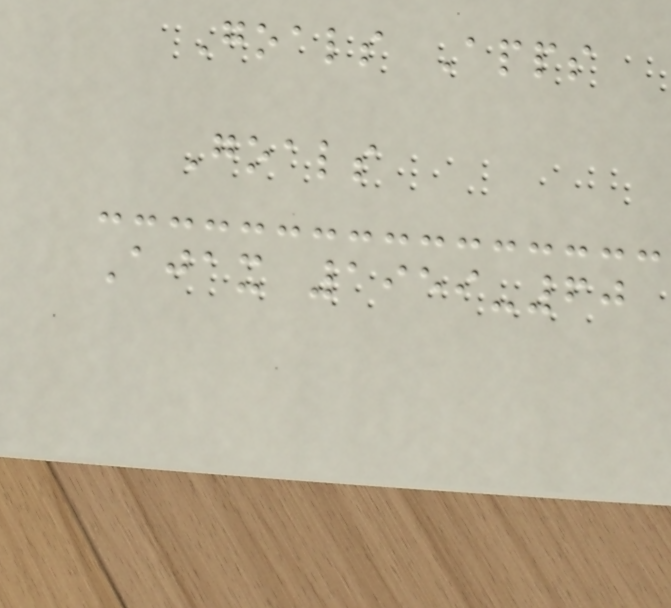Goals Apps
Goals
Ajax 1959-60
